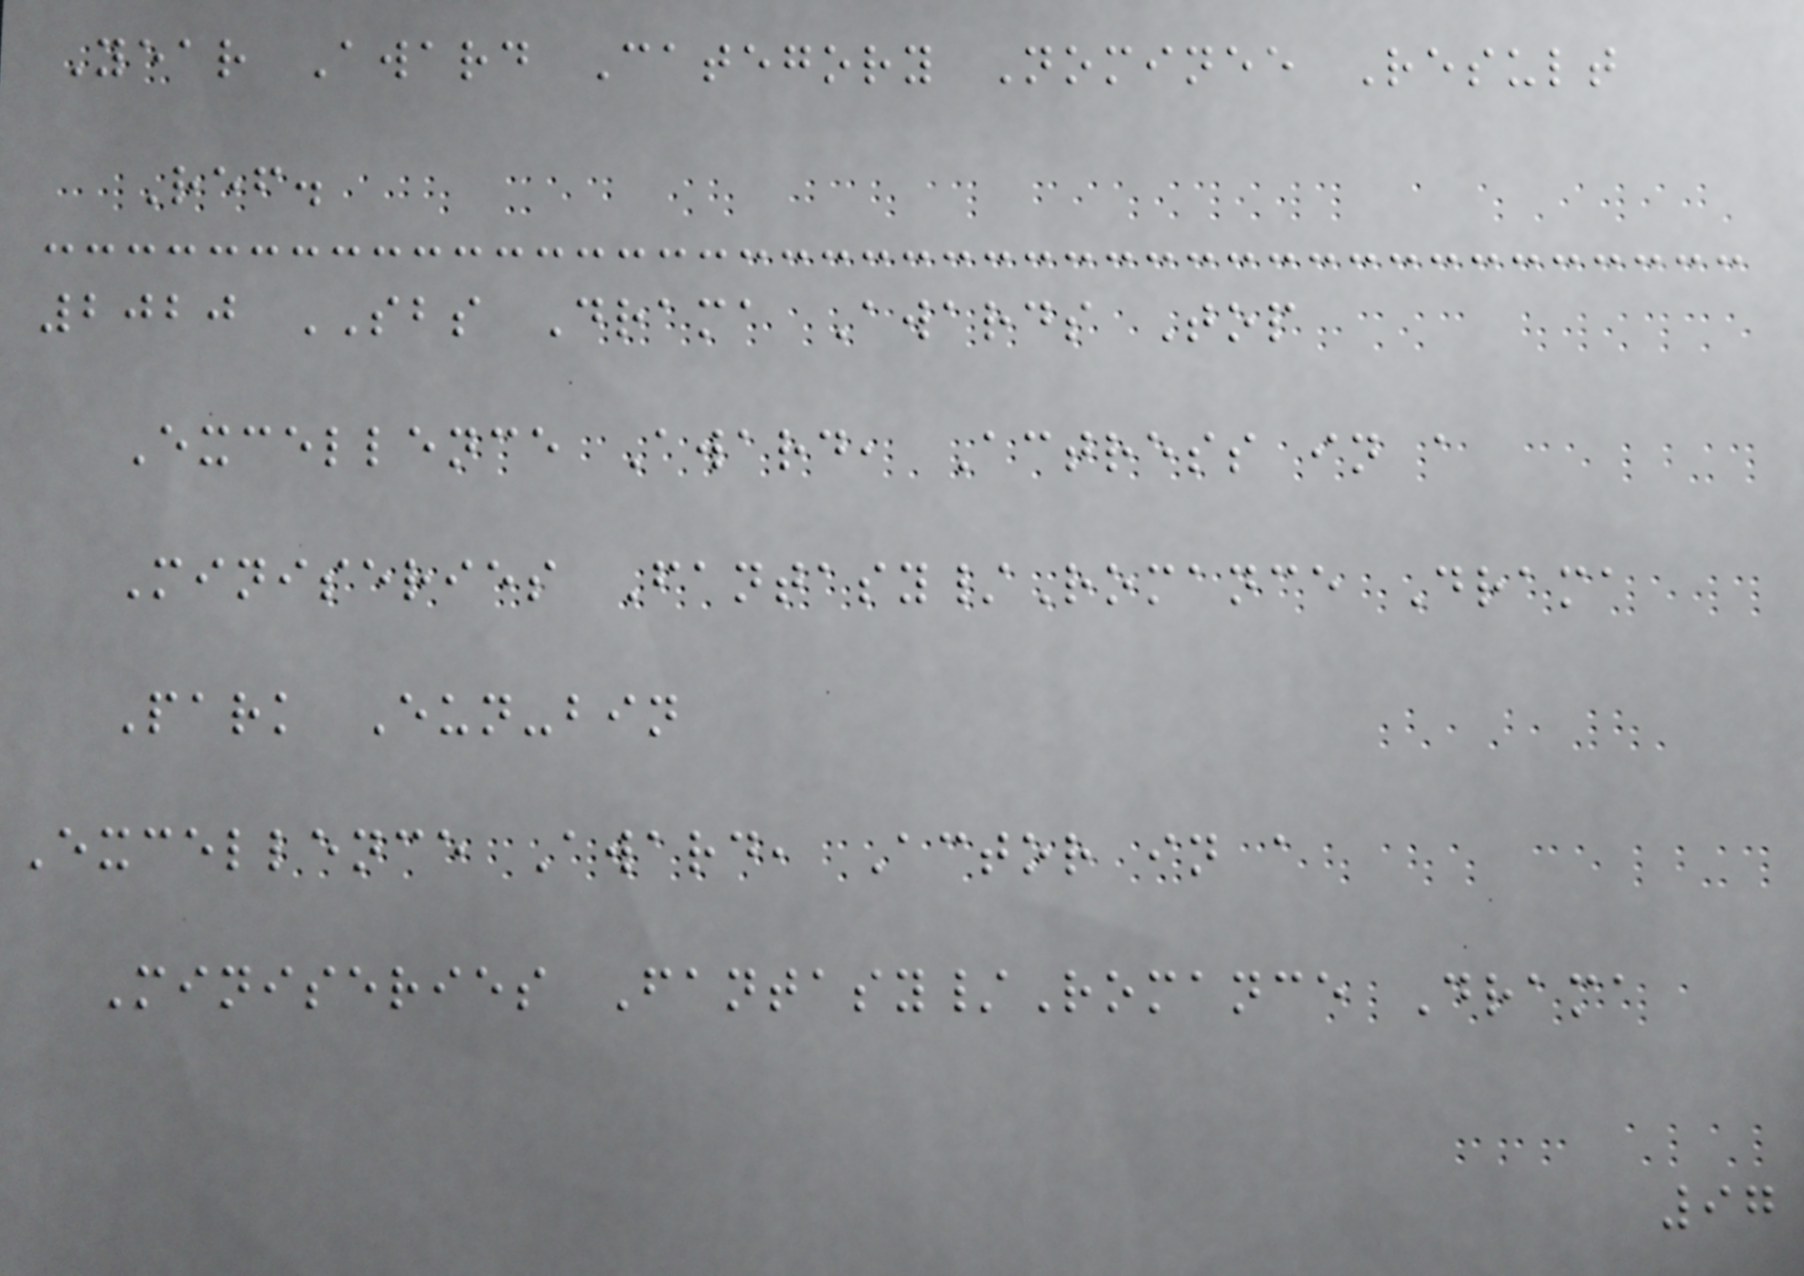Year Award Category Nominee Result
Ref.
2020 SBS Drama Awards Top
Excellence Award, Actress in a
Miniseries Fantasy/Romance Drama
Park Eun-bin
Excellence Award, Actor in a
Miniseries Fantasy/Romance Drama
97
